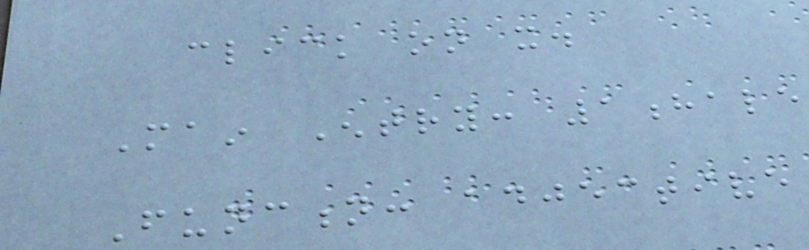click on it.
Main Entry: 1hale
Function: adjective
